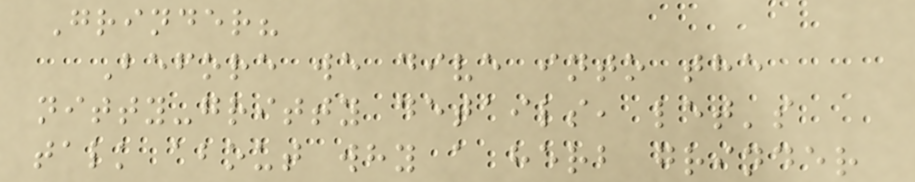Grinder?
Before we dive into the
nitty-gritty details, let's
talk about why a herb grinder
